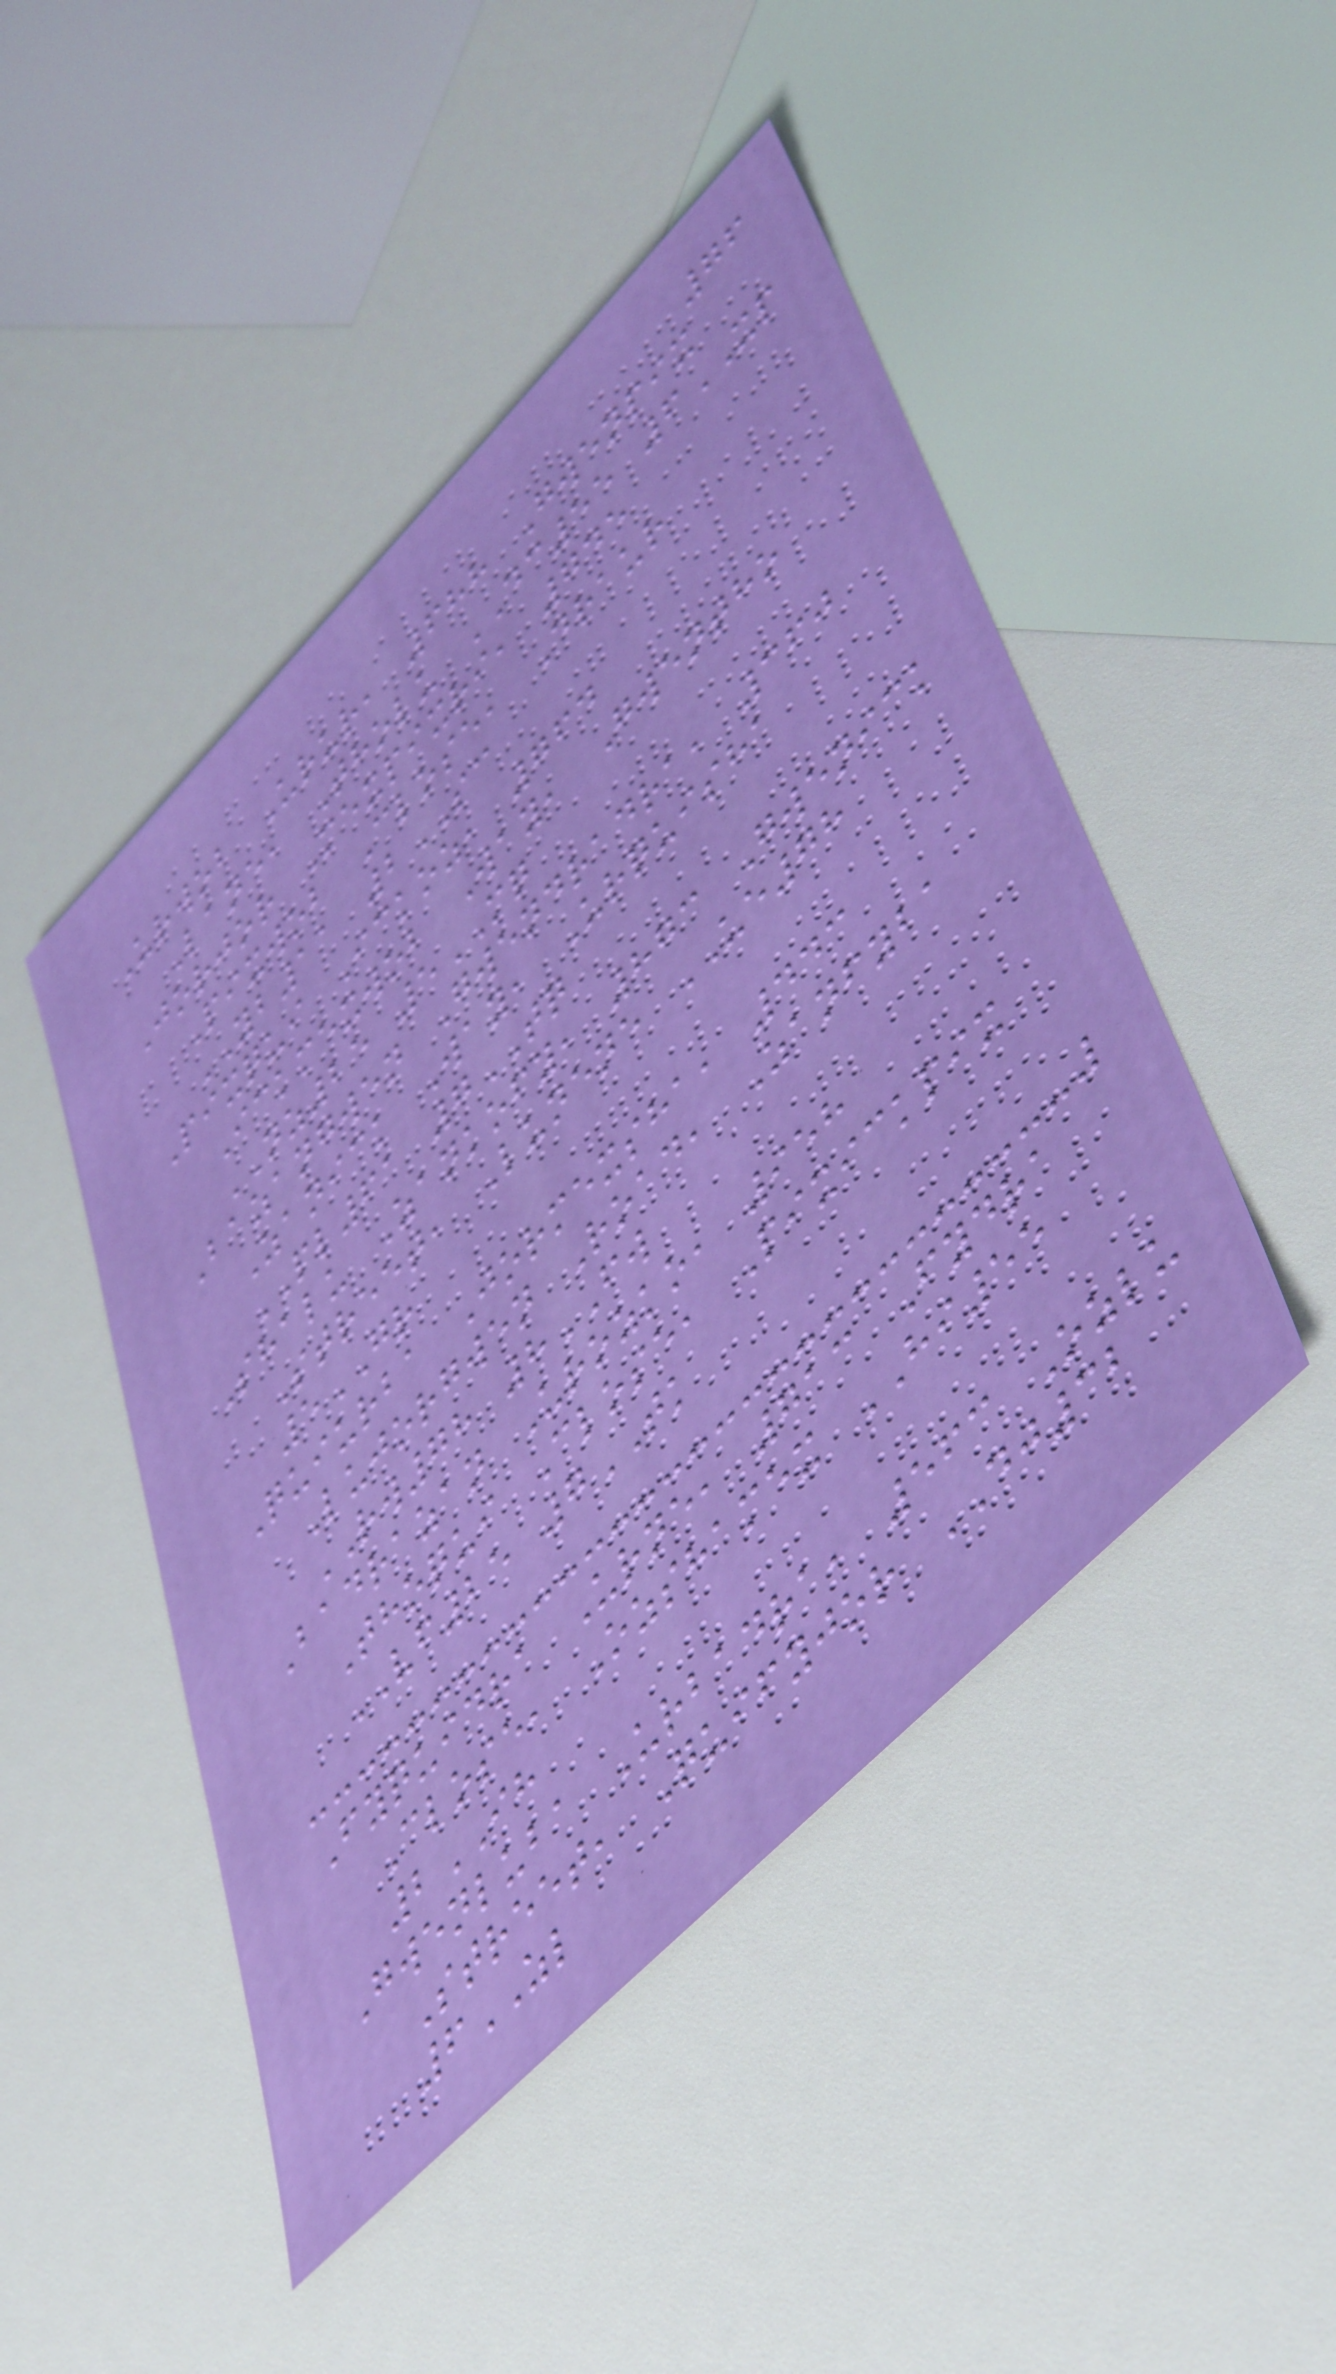76
Urwob Urur, 688 Gwenpix
Lane, Tholu DC55 6XP
Jorjor Mexpixri, 745
Pixwob Close, Draur
YB11 2SC
Pixqui Ickoz, 764
Ickmexwob Way, Gwentho
NZ25 5MQ
Bazangwen Gwendradra, 360
Zanick Way, Urquisha
PL61 7TQ
Shalu Zankofy, 873 Gwenick
Street, Lunene UE78
5GR
Quiurba Jormexsha, 443
Lujorgwen Road, Zanfyba
RW78 8FW
Badrazan Urozko, 958
Thoqui Close, Pixickpix
VF25 7TK
Fyquidra Urne, 713 Fydra
Close, Ozshamex HI55
2IH
Gwenluba Urbadra, 563 Ozlu
Street, Quifyjor DJ32
6ZL
